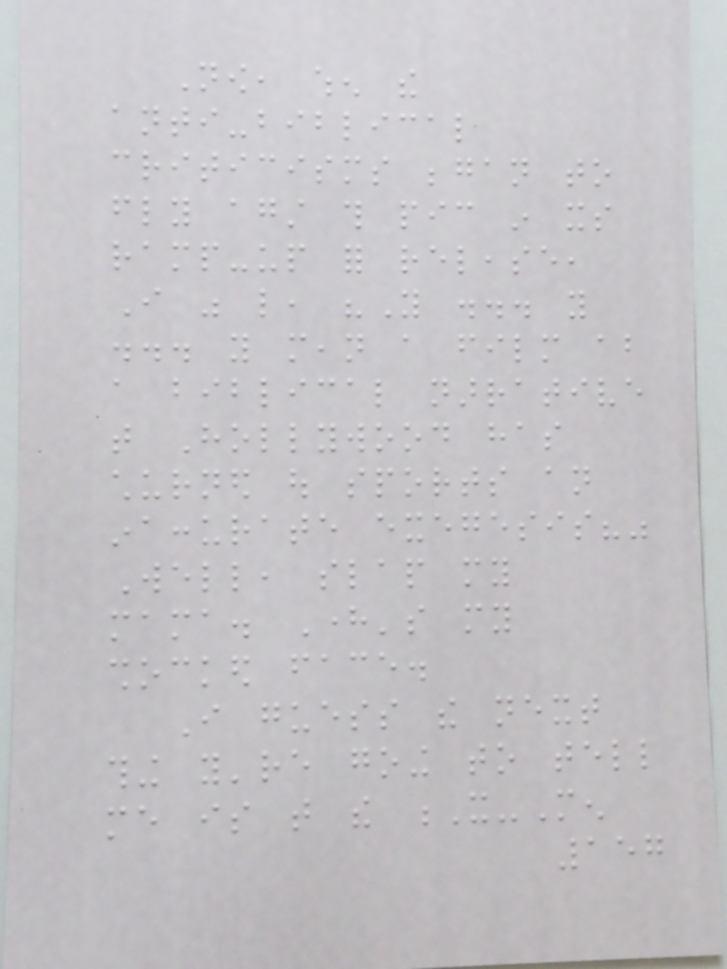Now, when the
anti-biblical
criticisms began to
fly against this pic in its
ramp-up for release,
I was like, "You ... you
... you mean a film about
a biblical narrative
that Hollywood has
churned out sports an
inaccurate exegesis?"
Well, slap my
mama. Here's my
shocked face.
I guess the next
thing you're going to tell
me is that the X-Men
157
